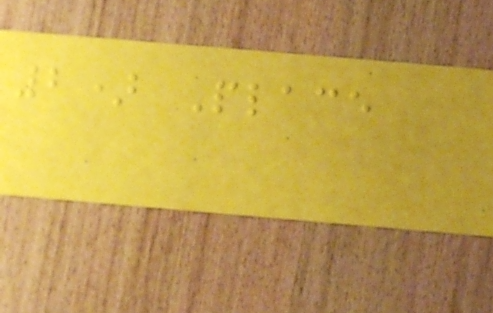2) Place
